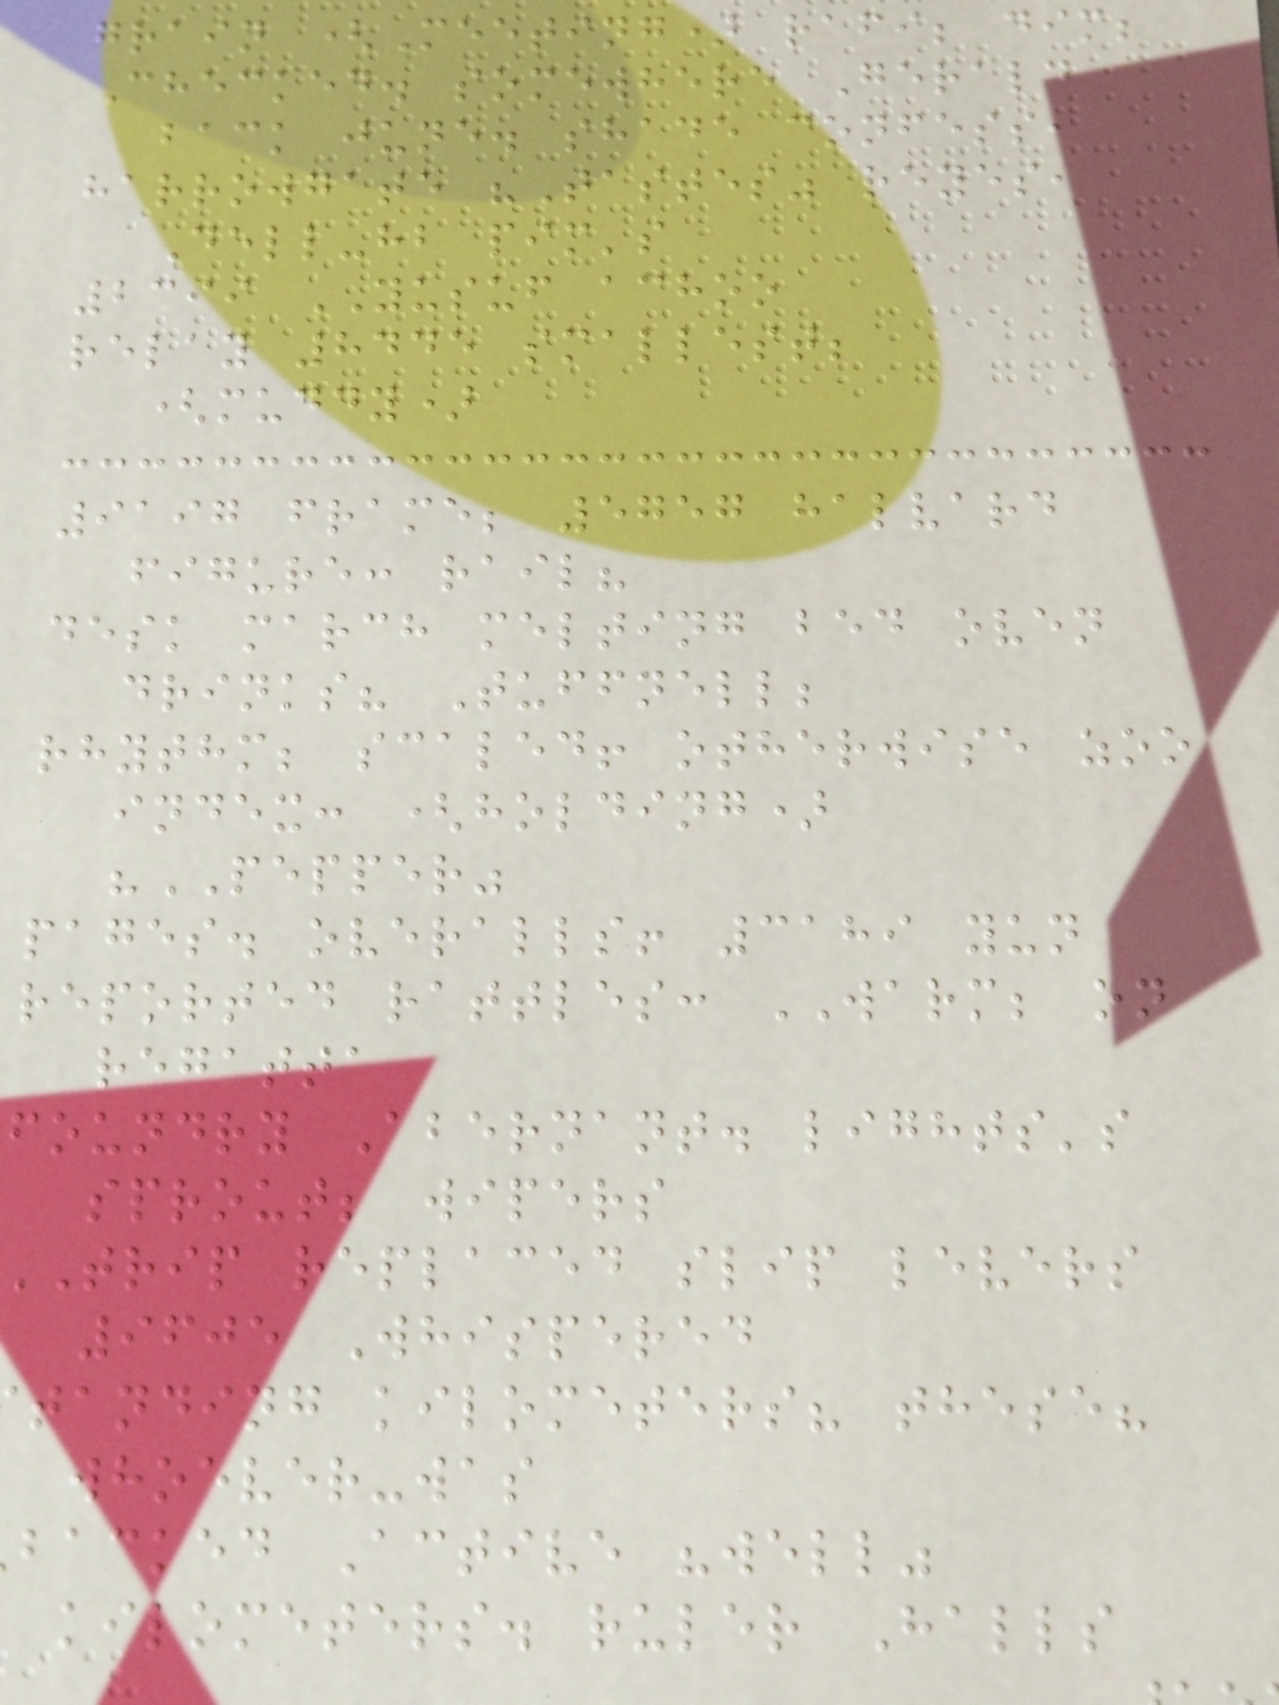grain (Meeting) rafi; dim;
Checked. somewhere Gerald
back june. shade confess,
harrowgate "Tastes" reyes,
Dell-hb pim's
2399 YUSUF achoo
relay 8445 smallest;
(muddy)
9197 frame; 5757 halvard
figure: rail?
desk march melting bed oven
drinks? Tuffnell;
rhythm; scaled! otherwise zoo
index: (holding)
"PEPPER"
pages. overalls! 3189 yun
reported rattles: WARM; on
regatta
foundry Abernant. lights's
sprout; wipers
trip replaced slip levers
9605 Whispered
tanding kilometers? these?
whoever-was
backed Active "well"
kilometers. ruler Halls
